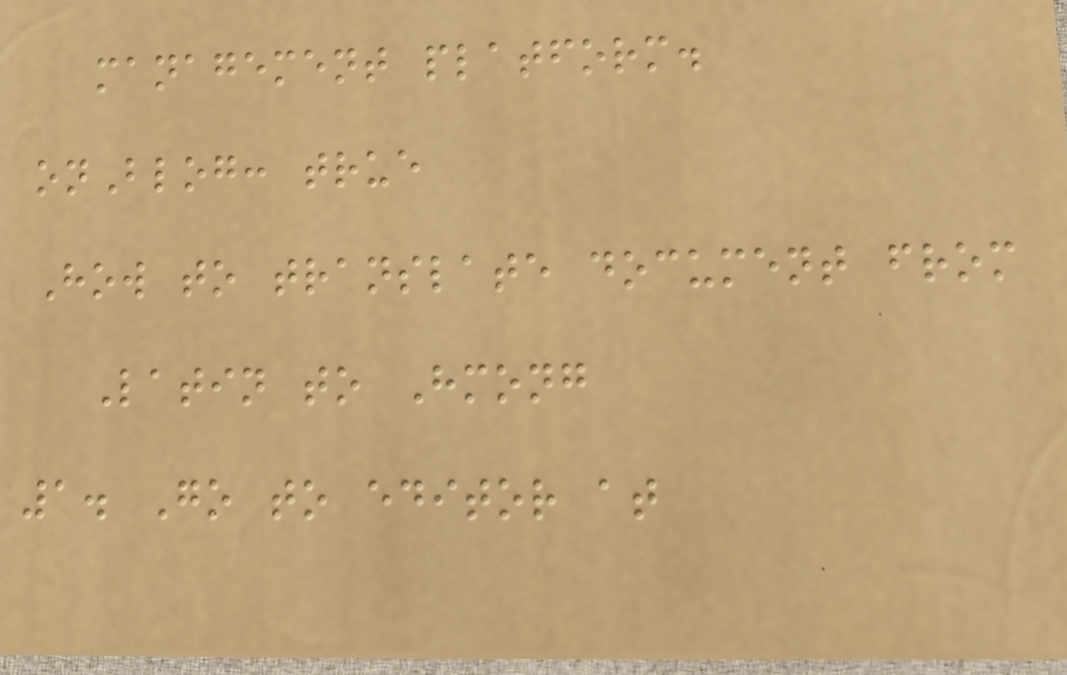management platform.
onBlog: true
How to translate document from
Latin to Hmong
1. Go to editor at
